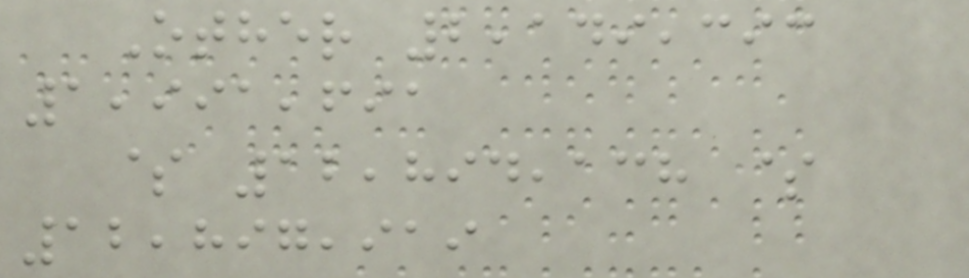Other 2,149,393
1,991,691
$ 12,894,138 $
12,897,919
